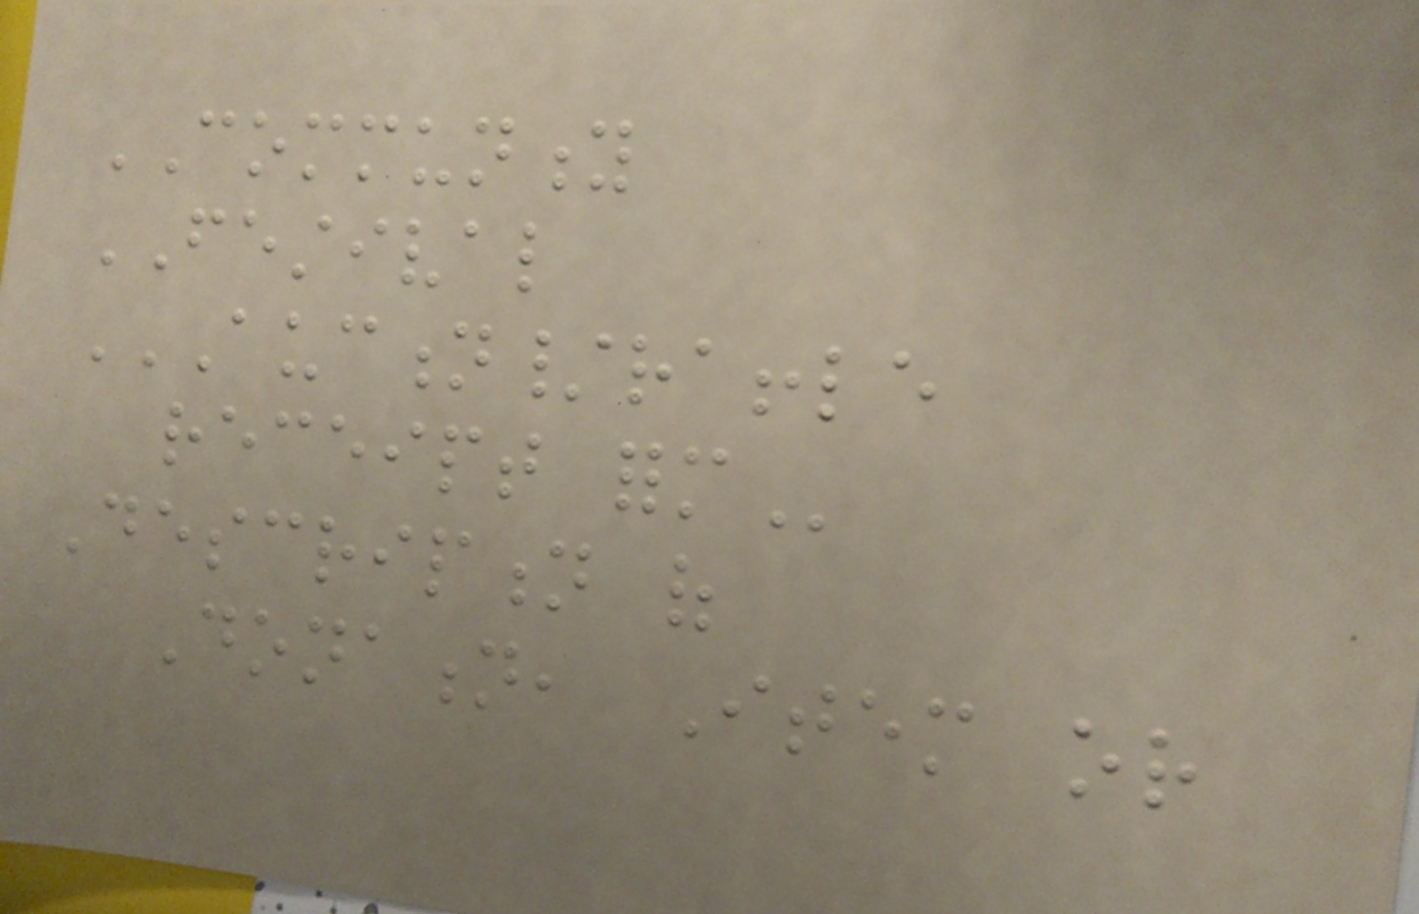COMMUNITY
FESTIVAL
AUCTION/RAFFLE
RECEIPT FORM
Description of
Donation, Item or
